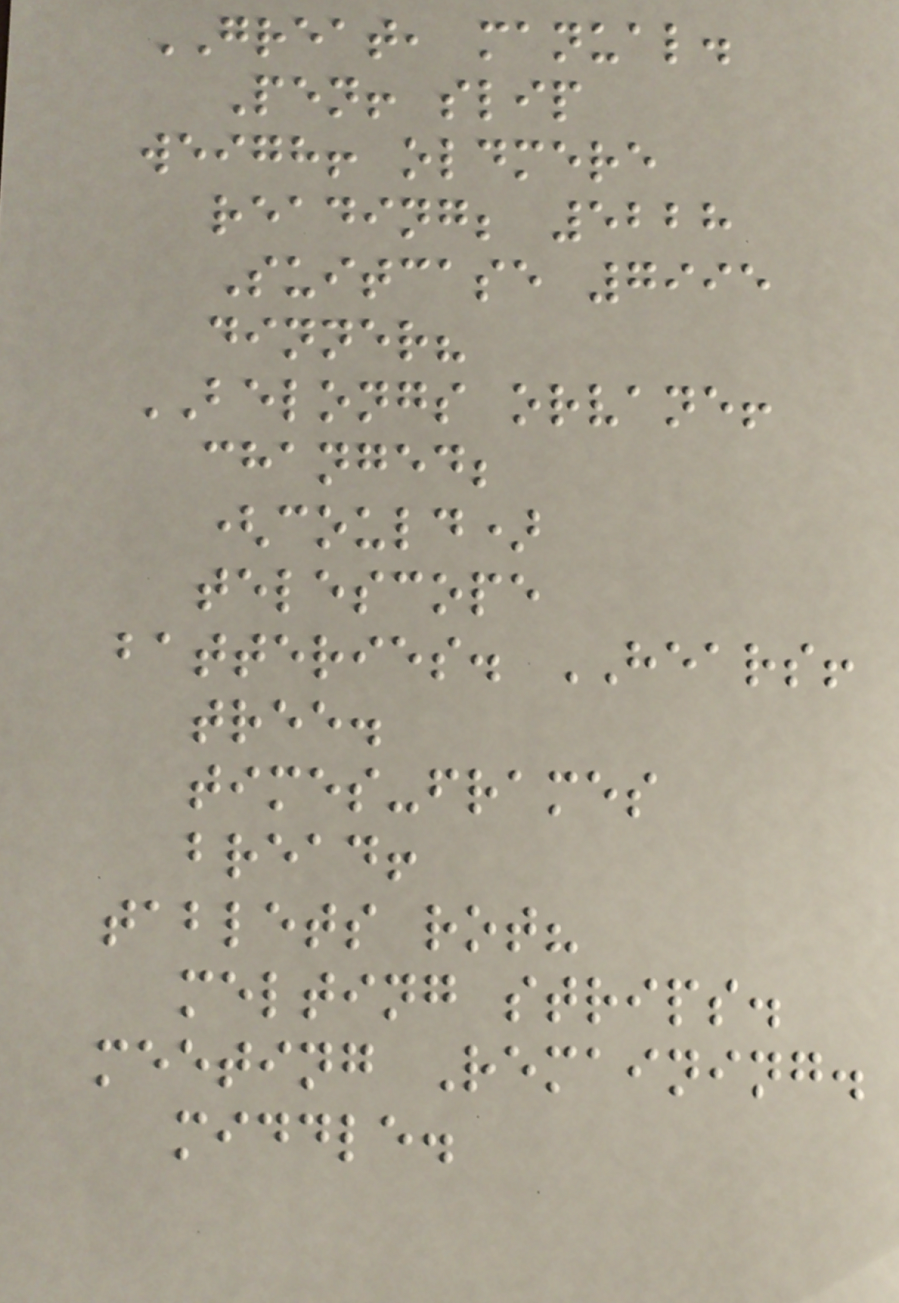GREAT, manual.
Pen! slip
weigh! oldmere
reading; 5228
Suitcase 7995
dinner?
BELONGS orvane!
changed;
(could)
telescope
batteries. HEARS!
tree.
times-frames
bread!
tablets rot?
melting strips.
meeting Remaining.
middle.
